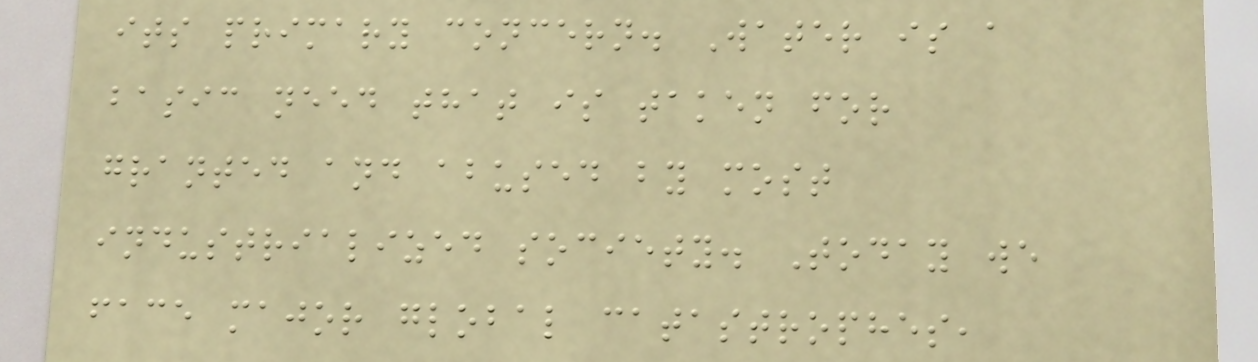its primary concern. Water is a
basic need that is taken for
granted and abused by most
industrialized society. Today we
face major global catastrophes,
